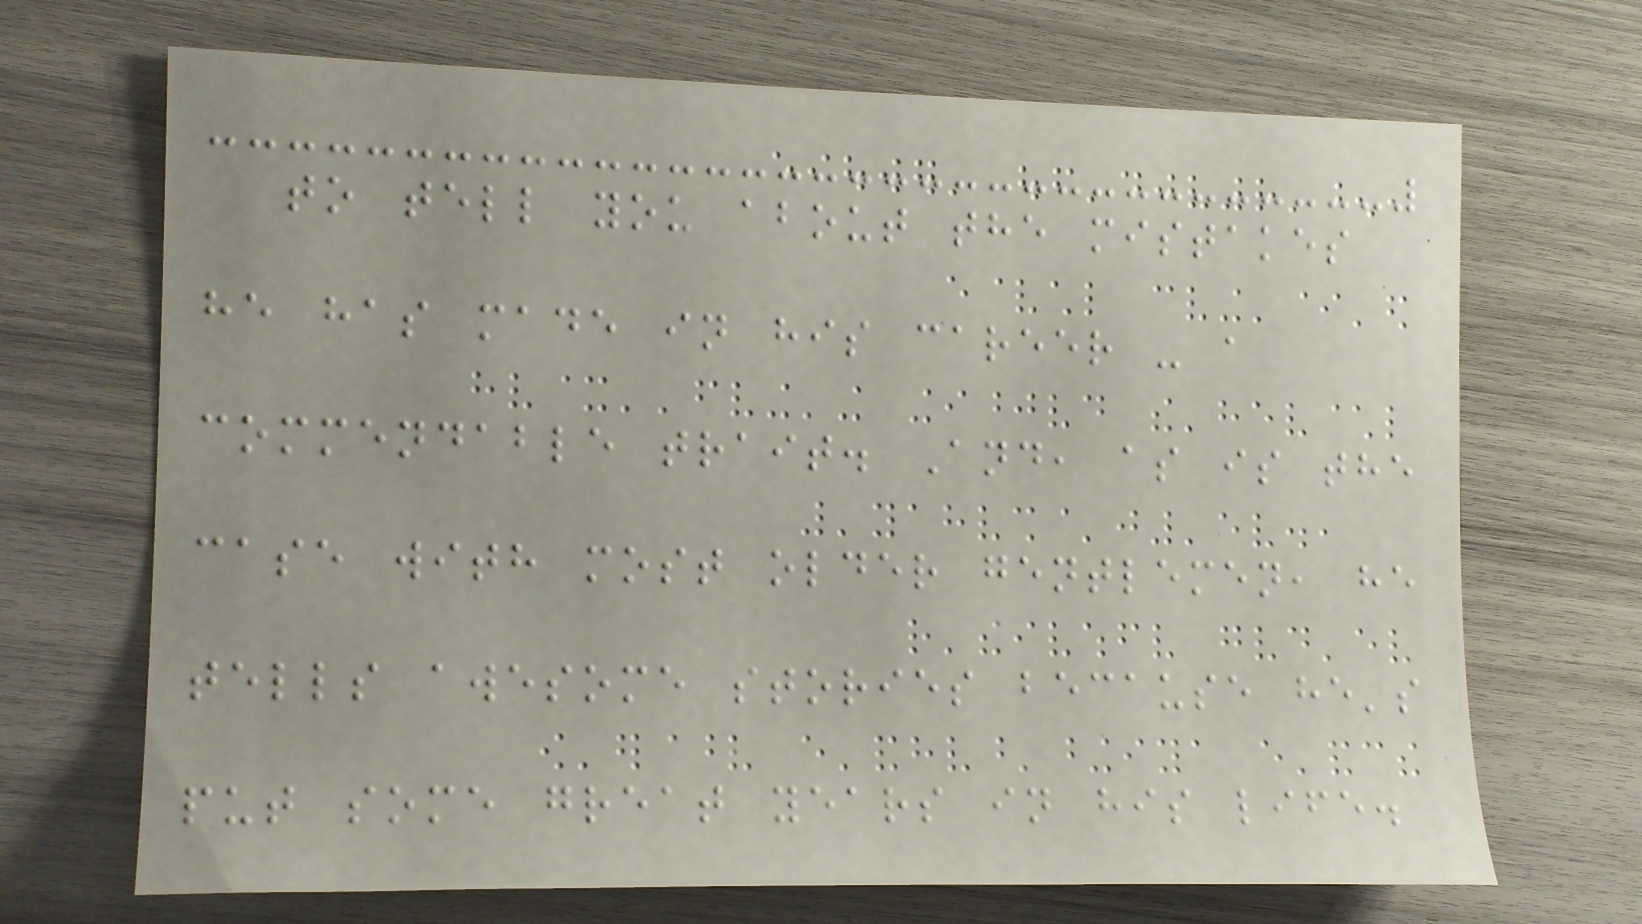to tell you about the mistakes
he has made in his career - a
commendable trait. And, as is the
case with most older gentlemen, he
tells awesome stories because he's
put some great years in his life.
